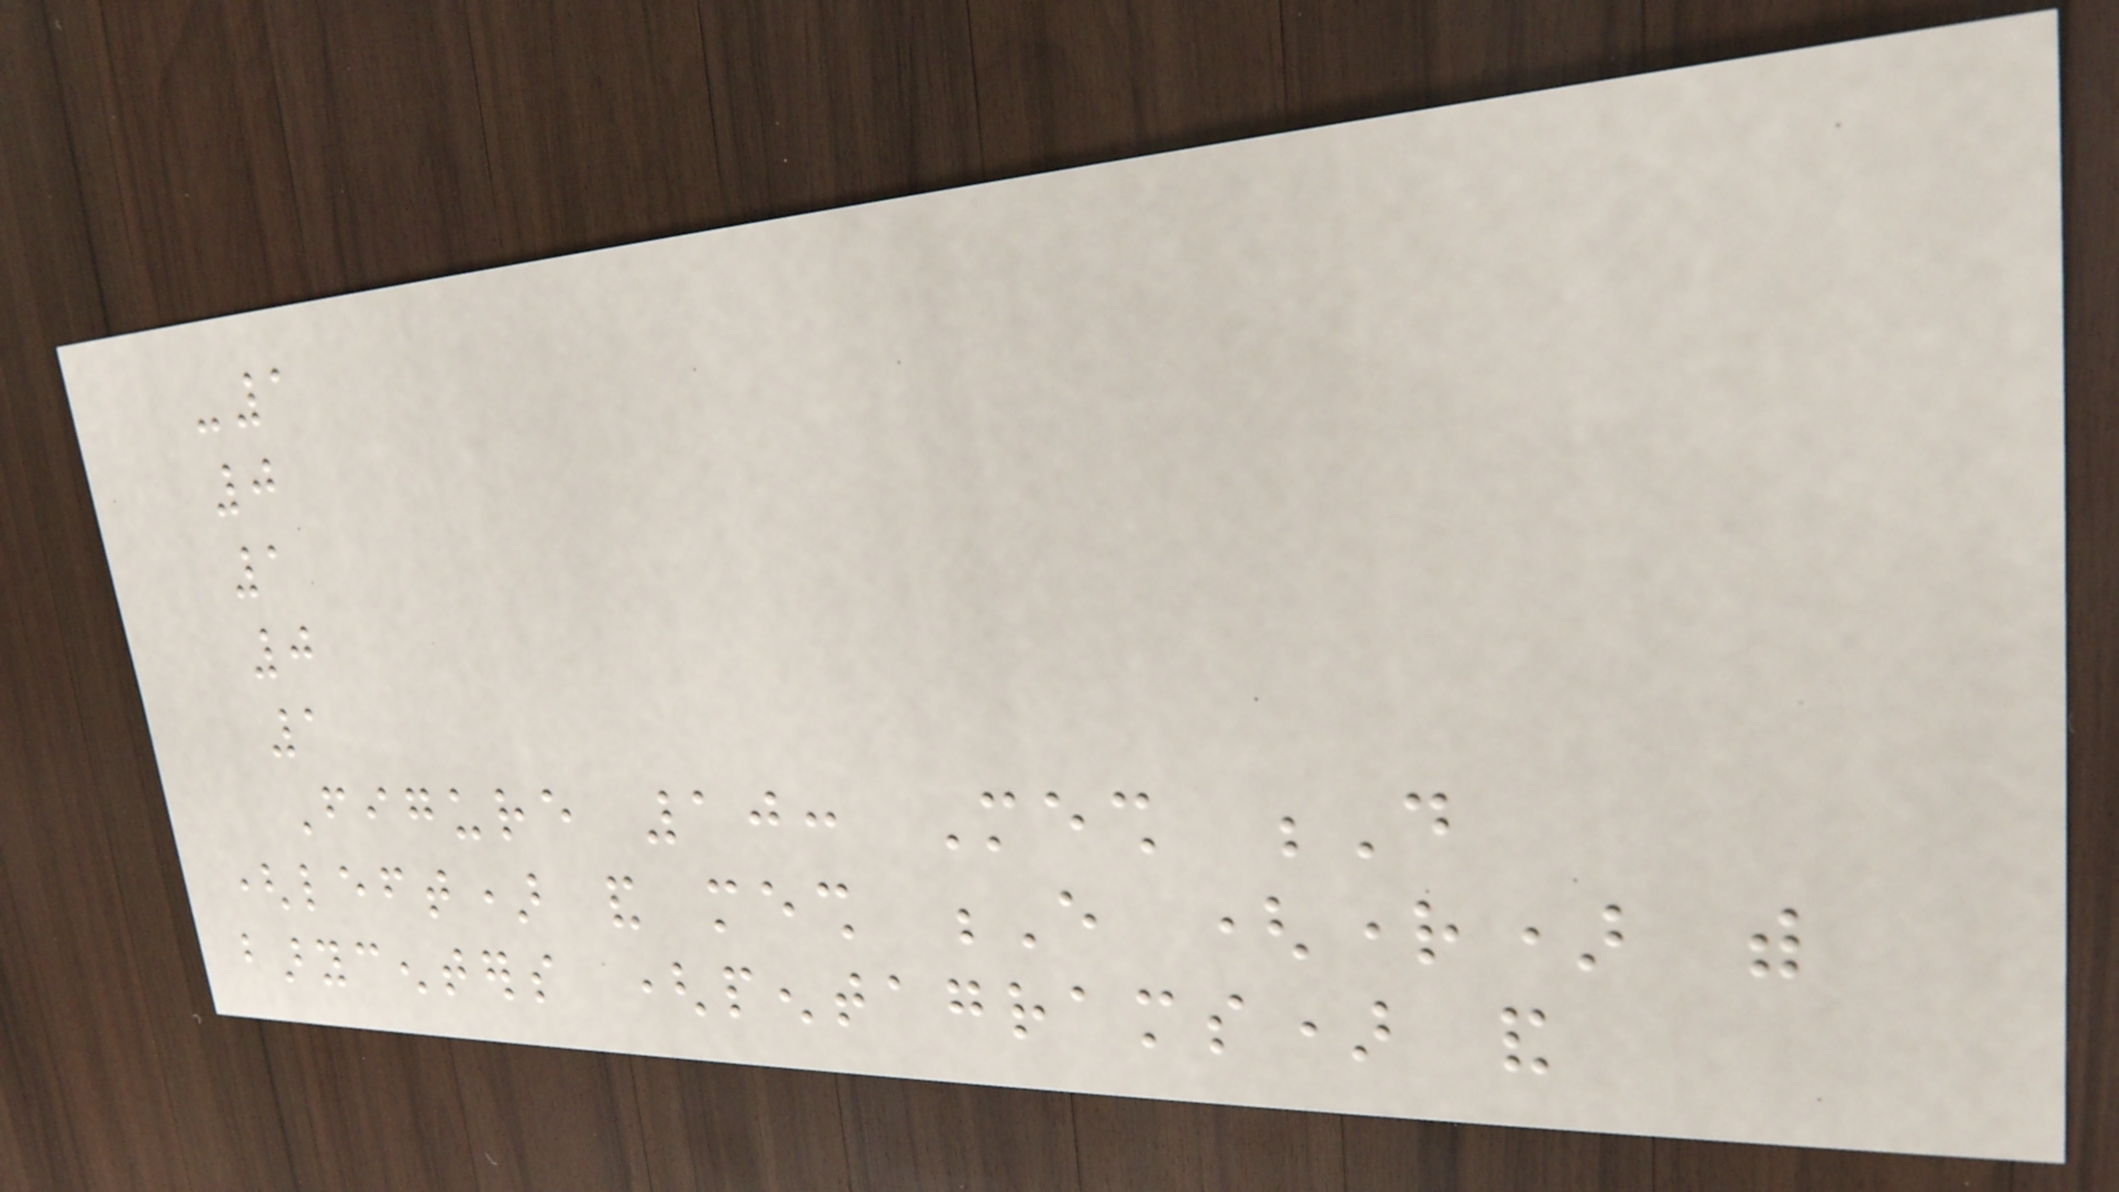-1
0
1
0
1
Figure 10: Mesh D
(left) and mesh E (right) with
barycenters (pentagrams) and
